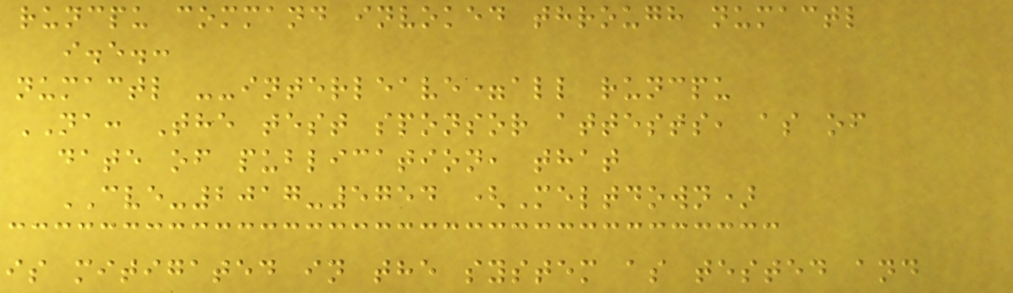runcpu command invoked through numactl
i.e.:
numactl --interleave=all runcpu
NA: The test sponsor attests, as of
date of publication, that
CVE-2017-5754 (Meltdown)
is mitigated in the system as tested and
